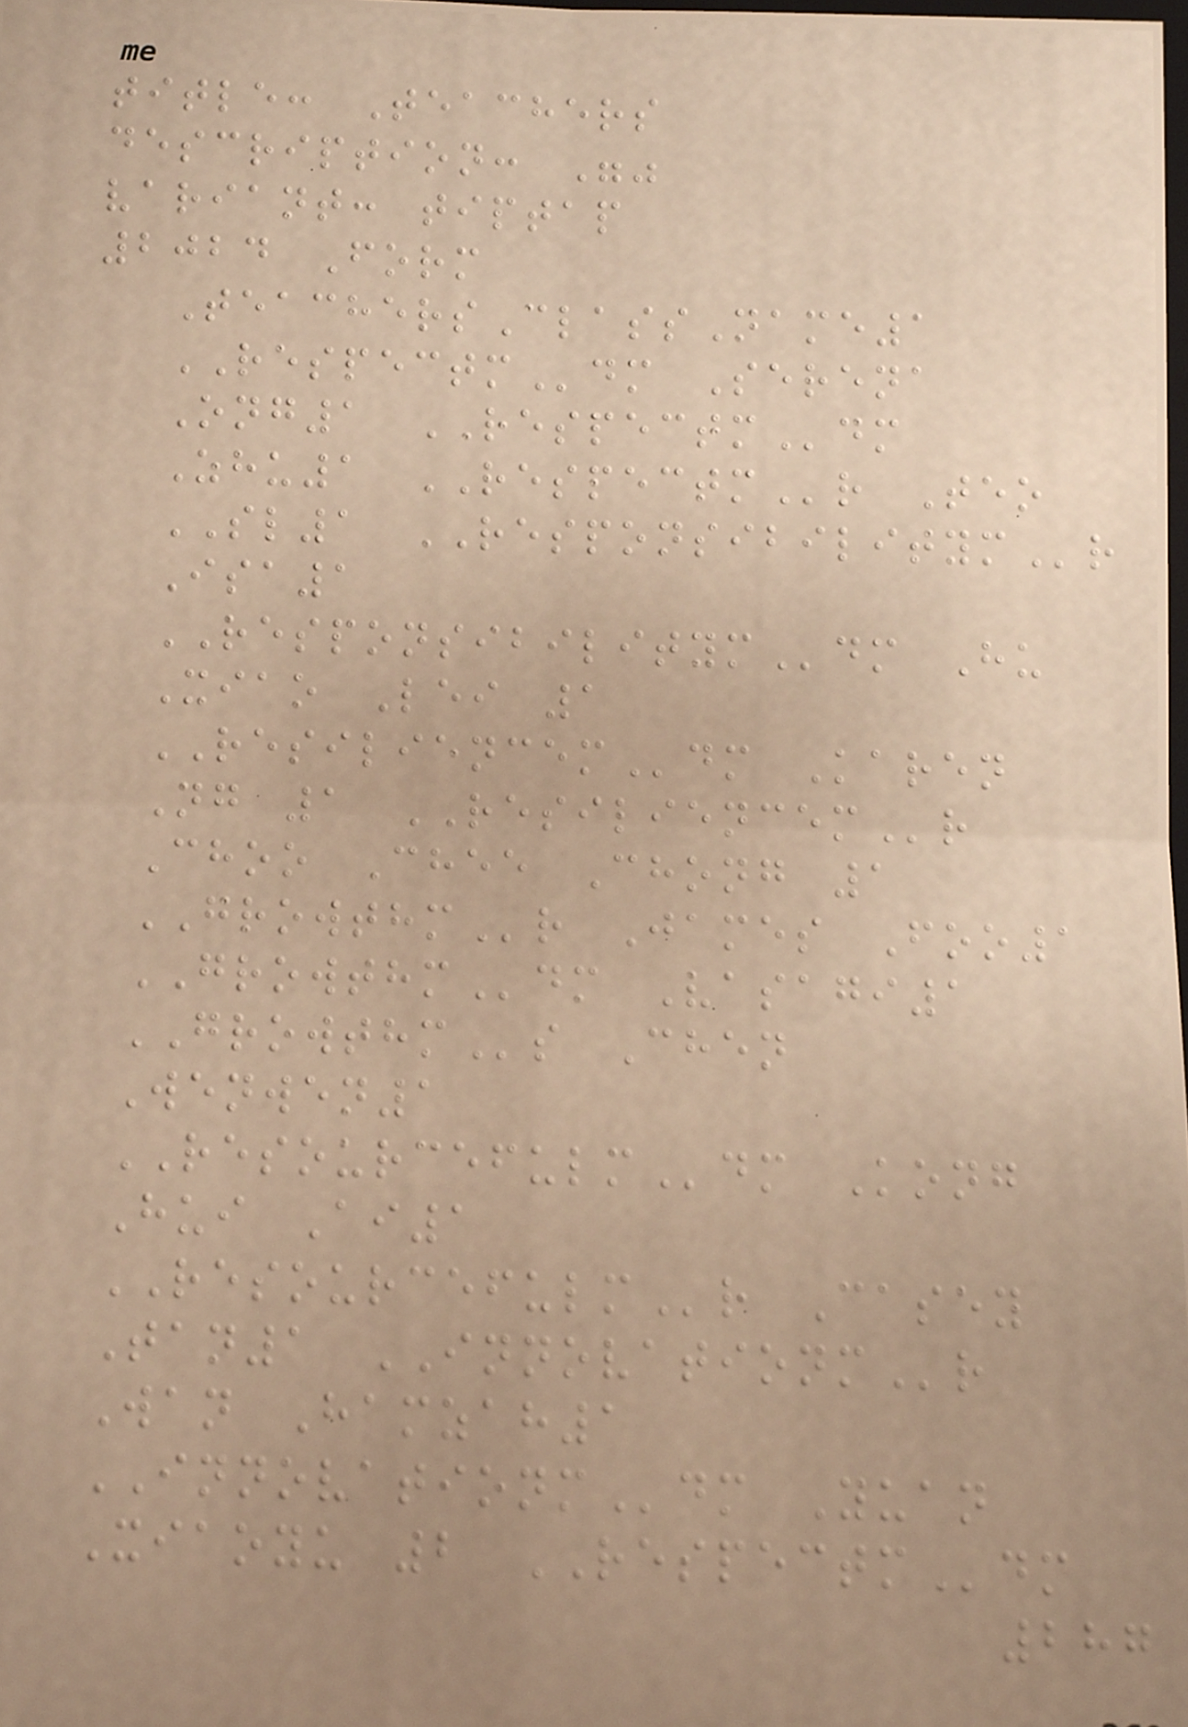title: Teachers
description: ""
variant: tiptap
2024 Form
TeachersClassName1
RESPECTMdm Serena
Ong1 RESPECTMdm
Zhu1 RESPECTMr Teo
SL1 RESPONSIBILITYMr
Isa1
RESPONSIBILITYMdm Hu
Xiao Lei 1
RESILIENCEMdm Karen
Ng 1 RESILIENCEMr
Choo Chee Chong 1
GROWTHMr James Foo1
GROWTHMdm Vasagi1
GROWTHMs Chen
Wenwen1
RESOURCEFULMdm Kong
Hui Ai1
RESOURCEFULMr Casey
Tan1 INNOVATIONMr
Wan Hamzah1
INNOVATIONMdm Yuan
Xiaoyu 2 RESPECTMdm
287
